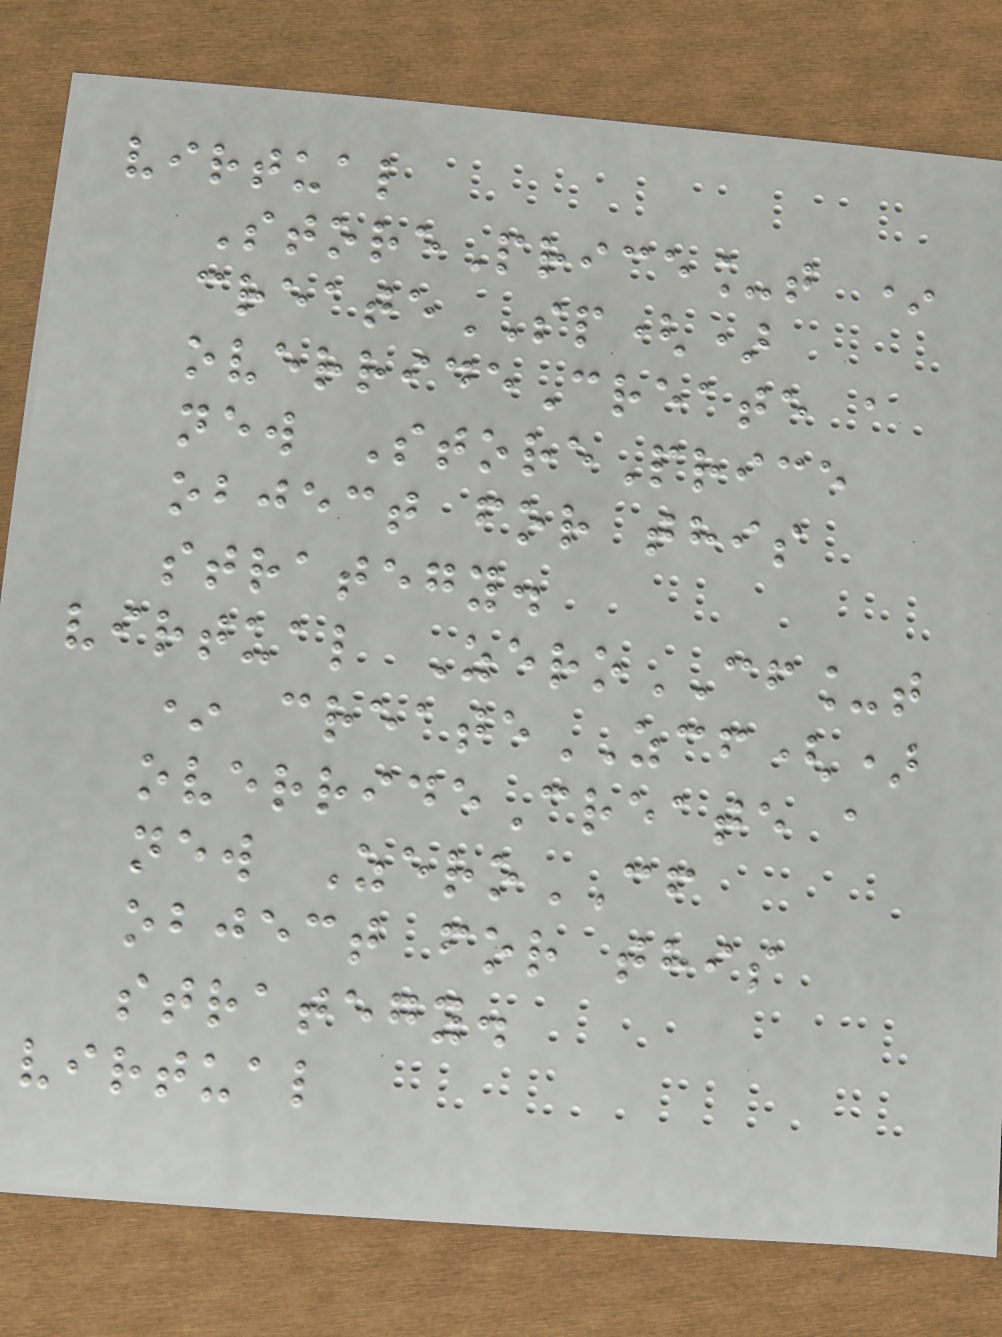virtual
StorePrice_t *
createSP()
overrideCreate a
new StorePrice
object for this
strategy.
virtual ZeroCF_t
* createZCF()
overrideCreate a
new ZeroCF
object for this
strategy.
virtual
